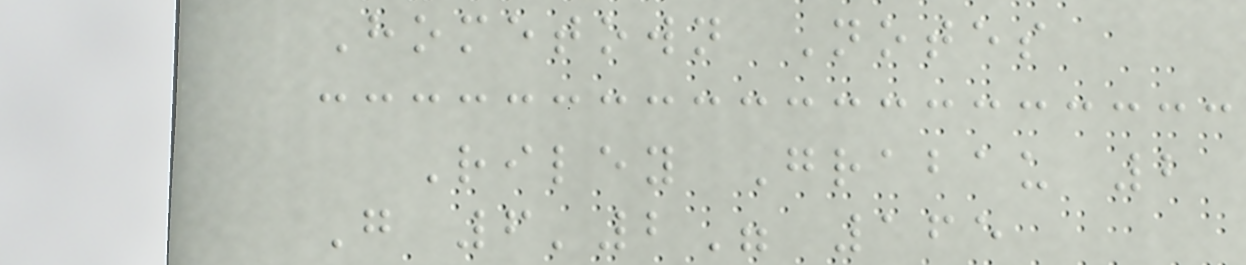Hometown Notes
Riley Grabau 2
G 6'2" 165
